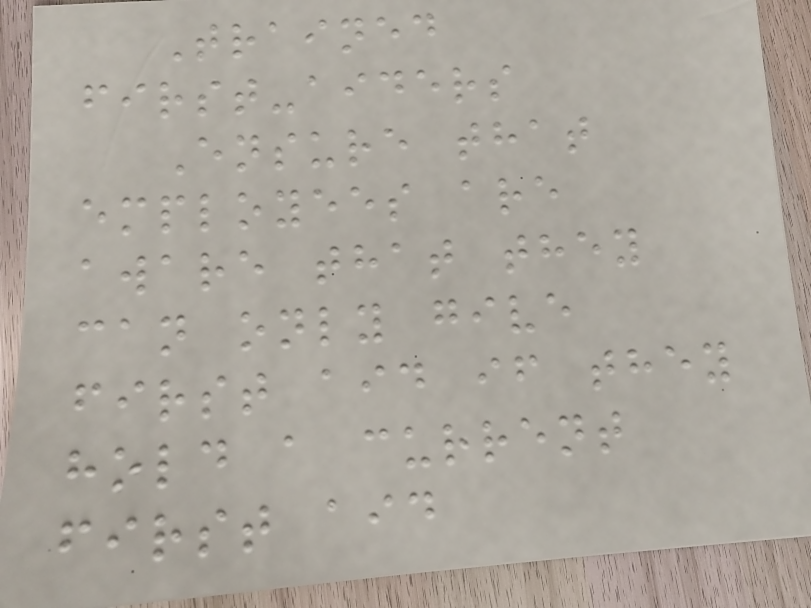Trained
first-aiders
Ensure that
employees are
aware that they
can only give
first aid if they
hold a current
first aid
